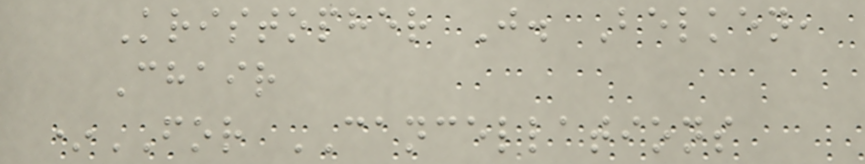Kristopher J. Belken,
Chair
*FOR CANCELLATIONS
